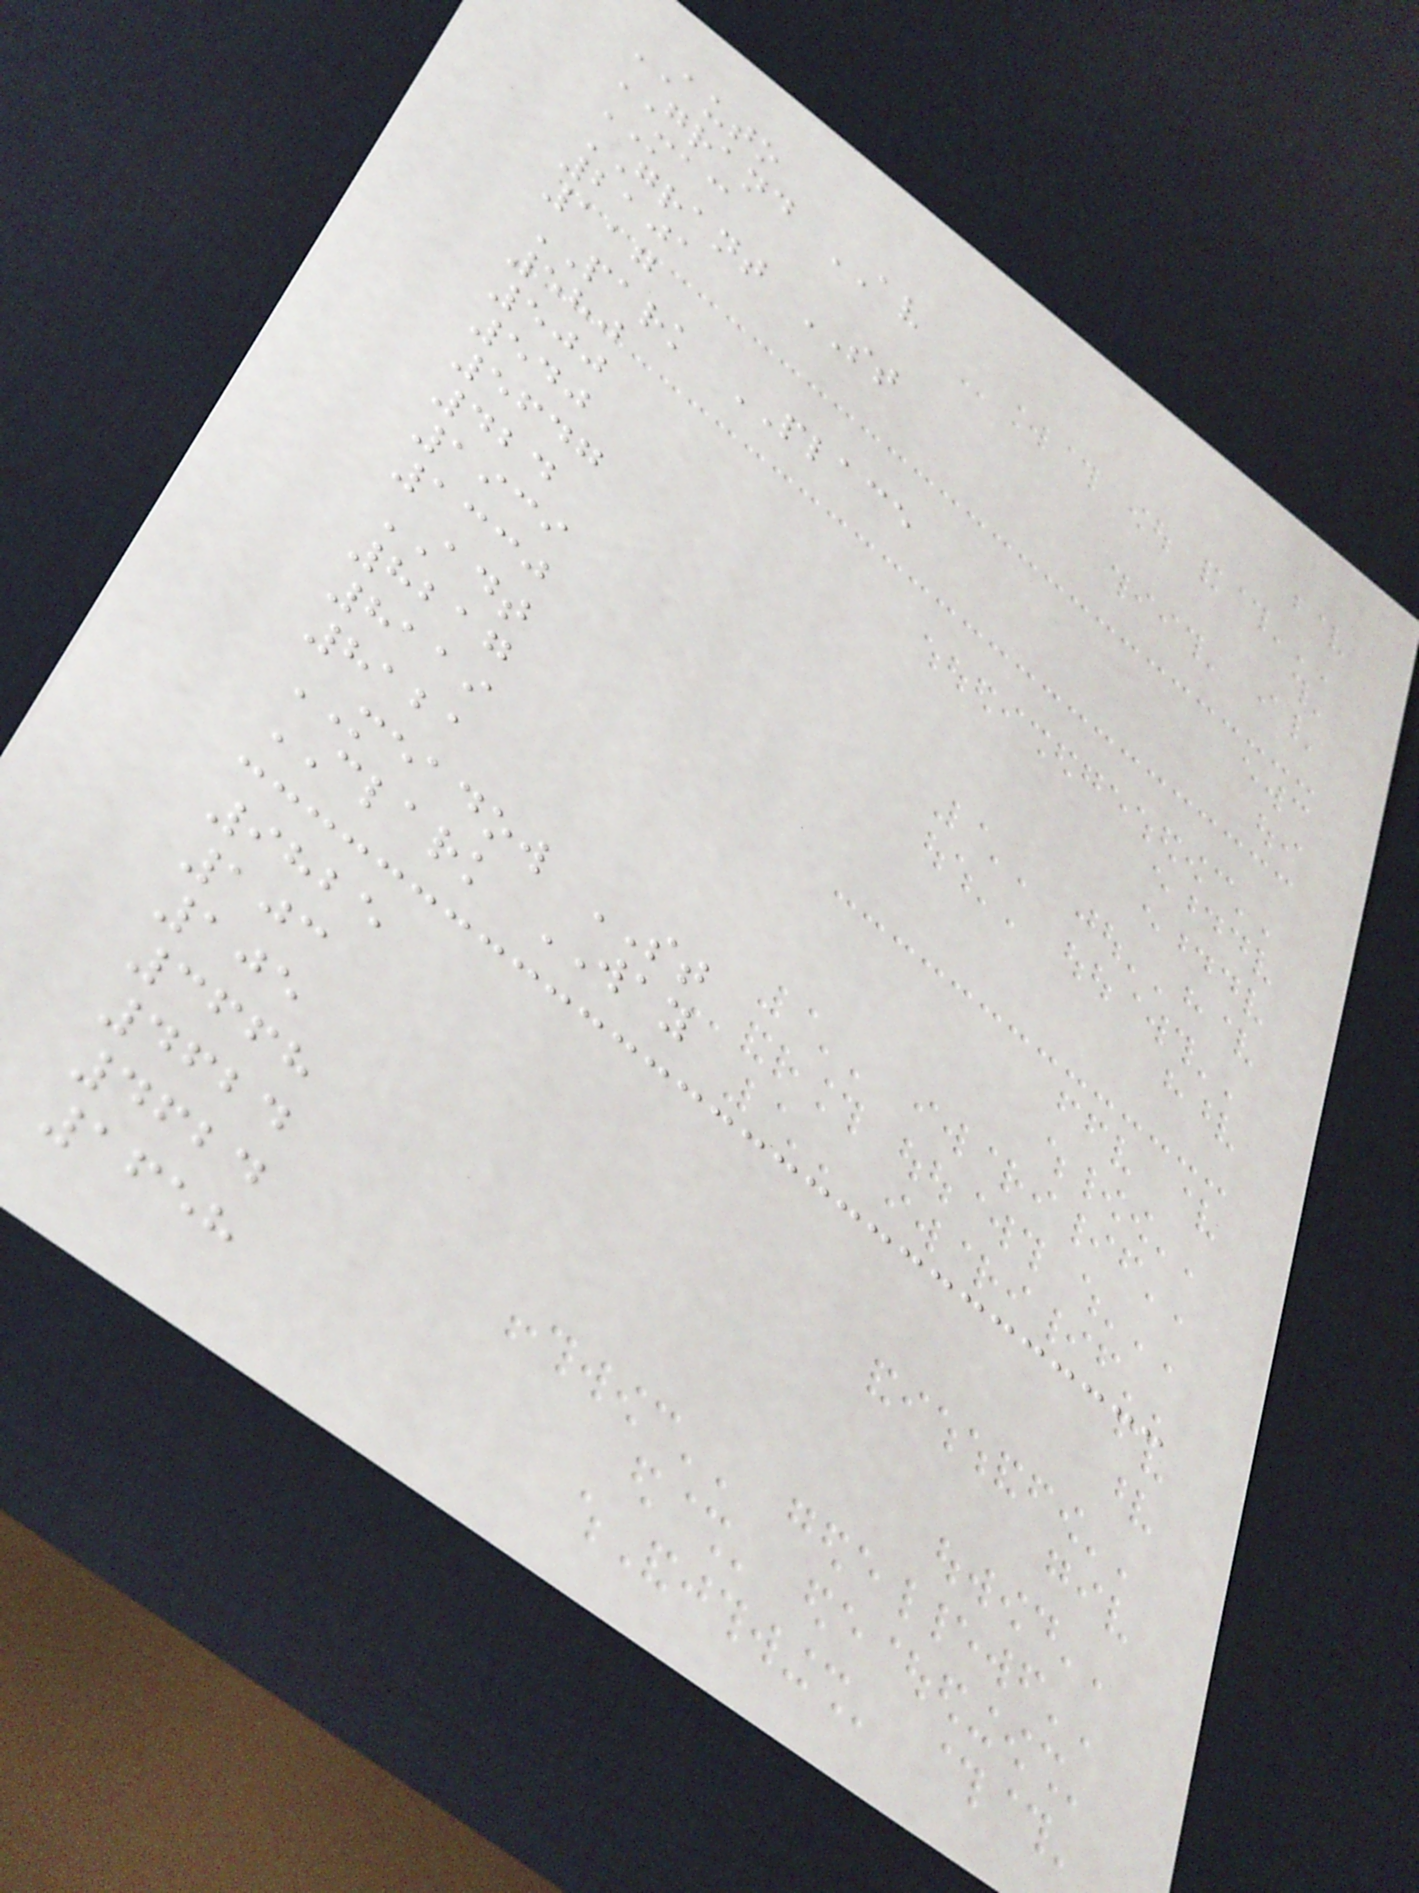AUTO
GRAND AV
MAC
GRANT ST
2101
117
PARK PLACE
580
500
540
5647
424
1939
1330
ADT
8217
8119
8121
MEADOW ST
CLARK WAY
9825
103
105
3668
4624
4624
1658
